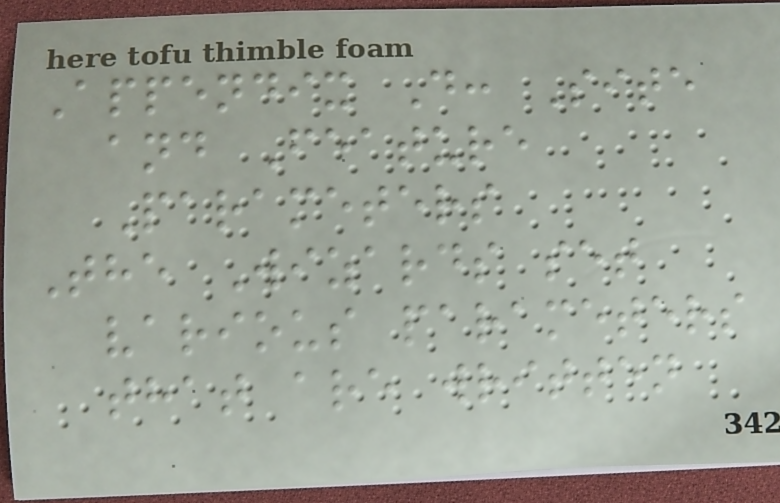Appendix D: Site
and Feature
Parameters
The Wizards set
various parameters
that are written
